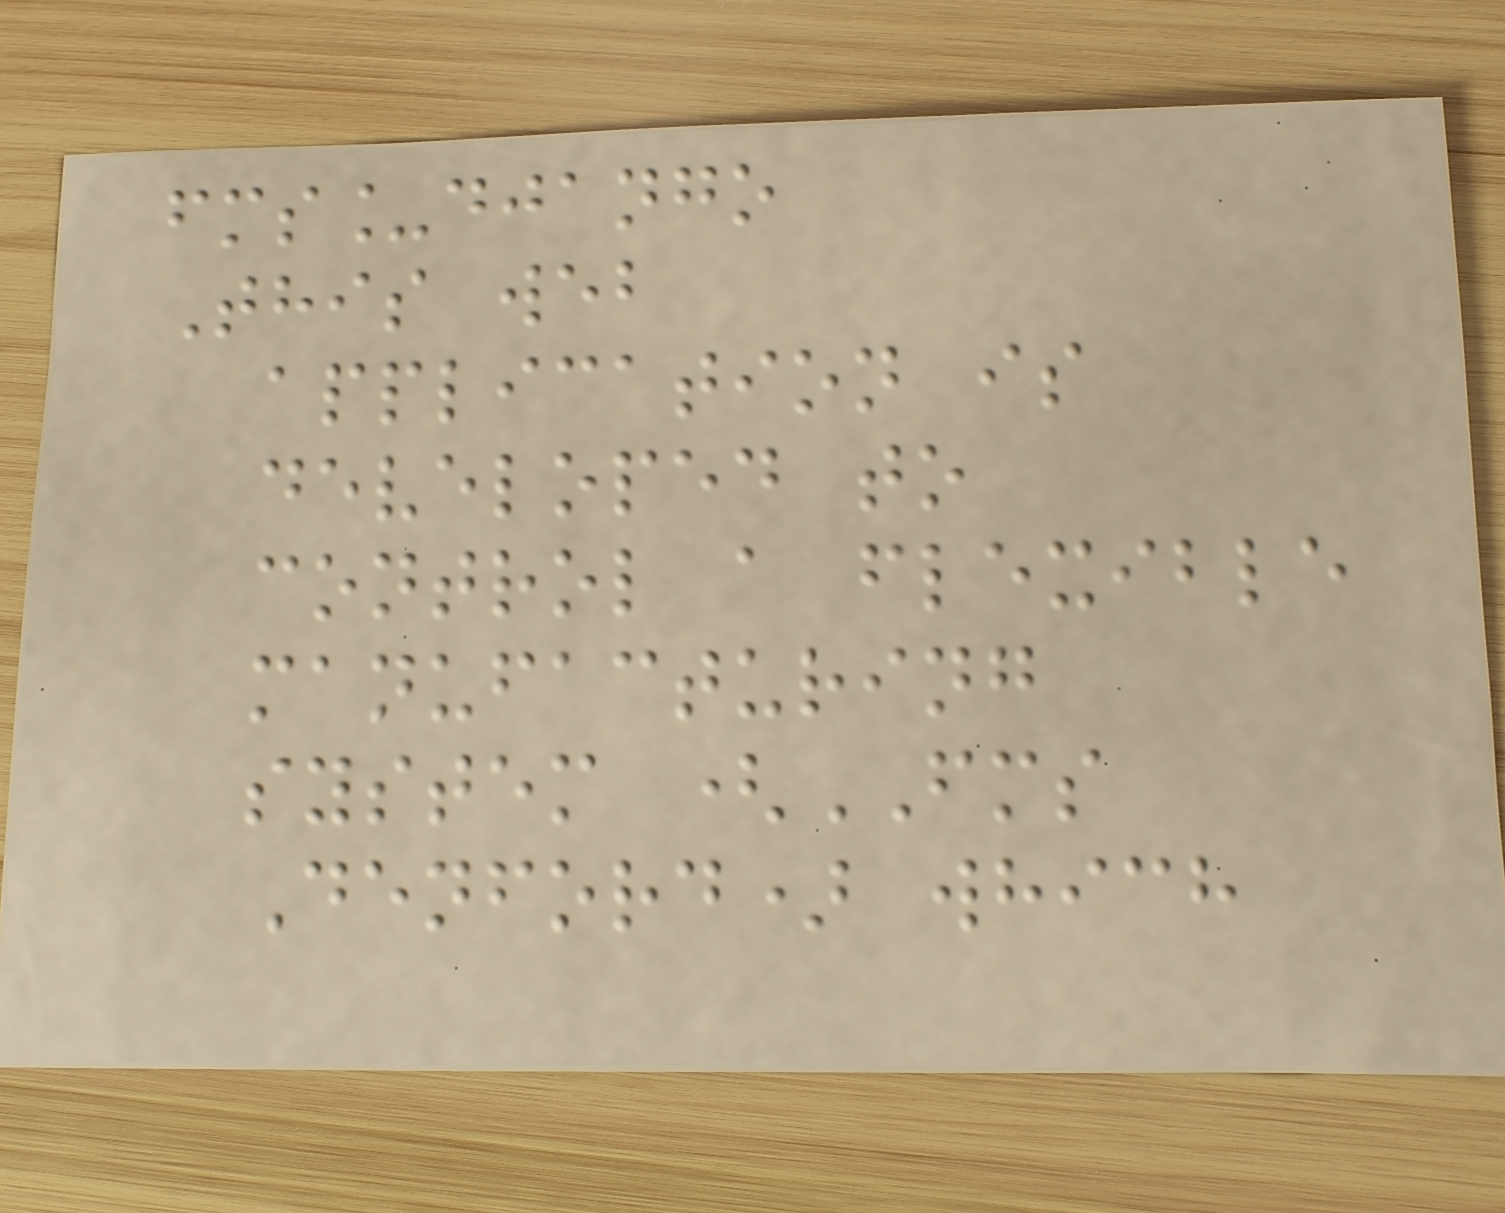fms_django
This web
application is
developed to
control a flexible
manufacturing
system (FMS
Denford) which
